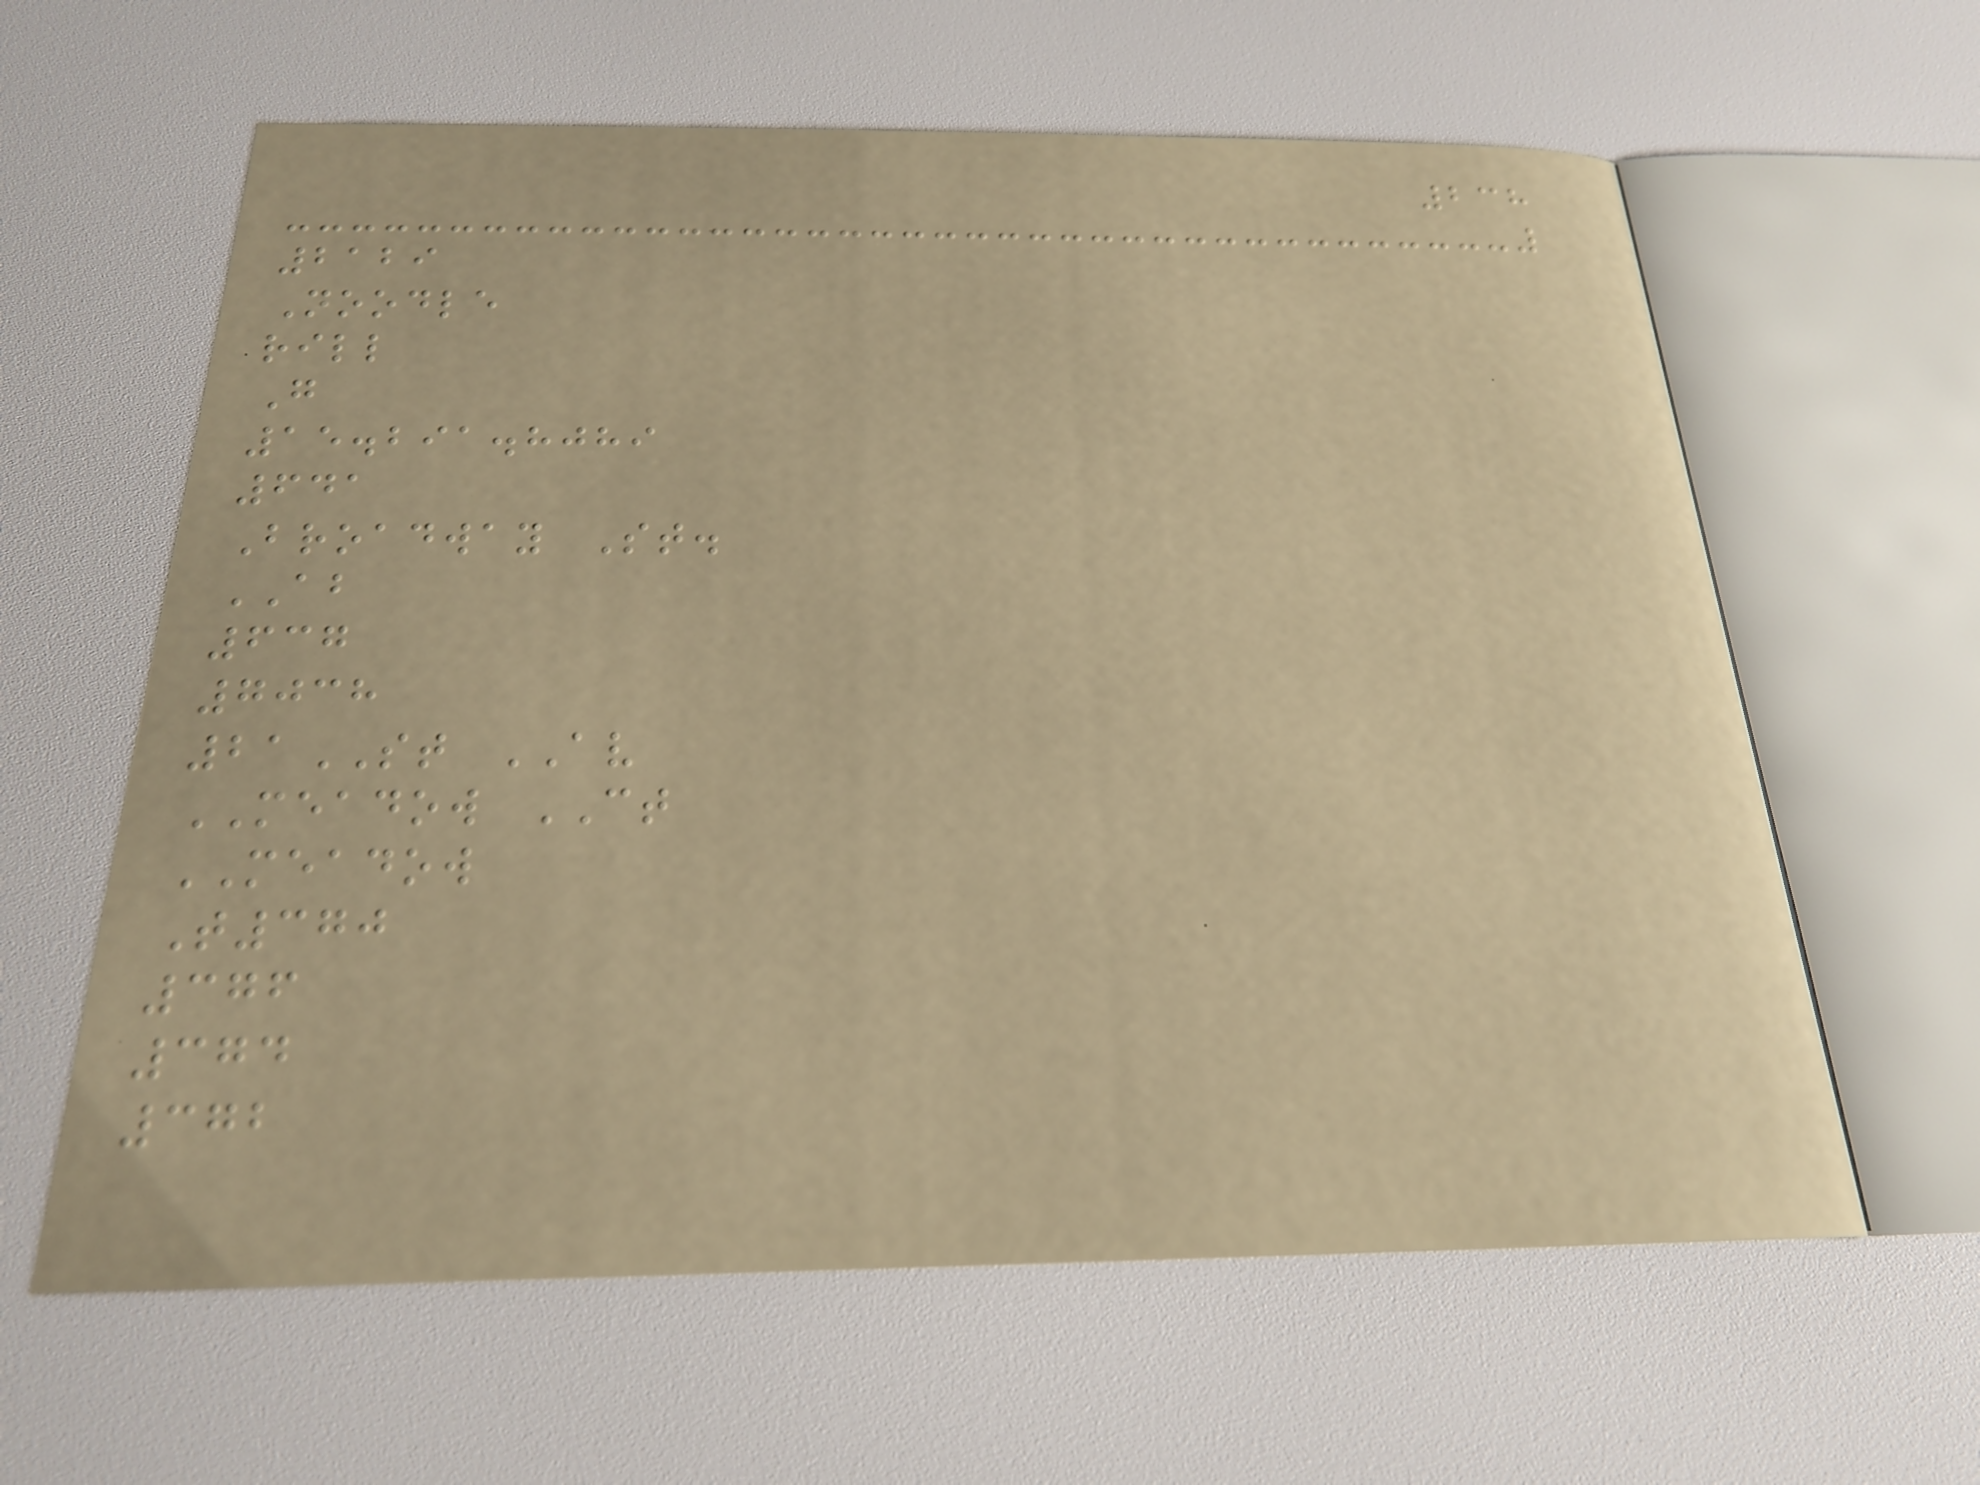238
2129
Noodle
rill
G
15.291.8089
641
Broadway St.
AB
637
7038
21ST AV
MEADOW CT
MEADOW
T370
376
374
372
